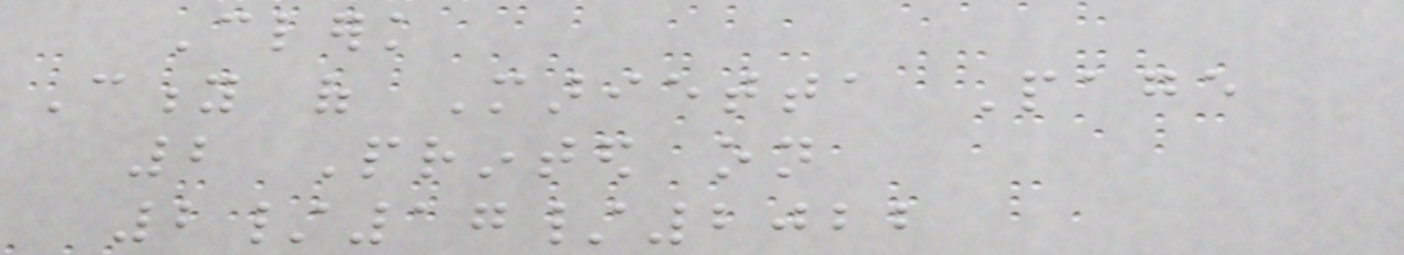Clerk
City of Marietta Page
2 Printed on
2/17/2022
